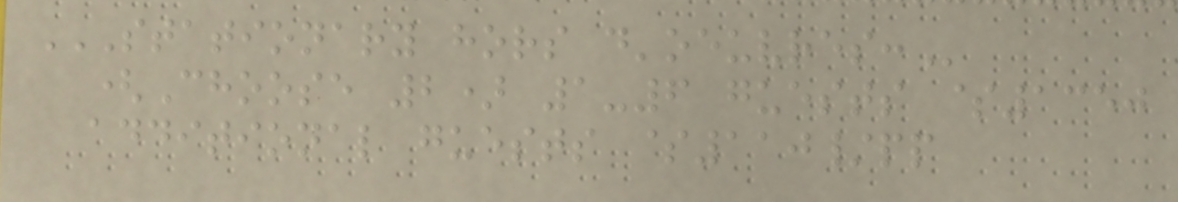STATIONARY HORS D'OEUVRES:
(Choose 2) 1-6 guests $1350
additional guests $110/pp
